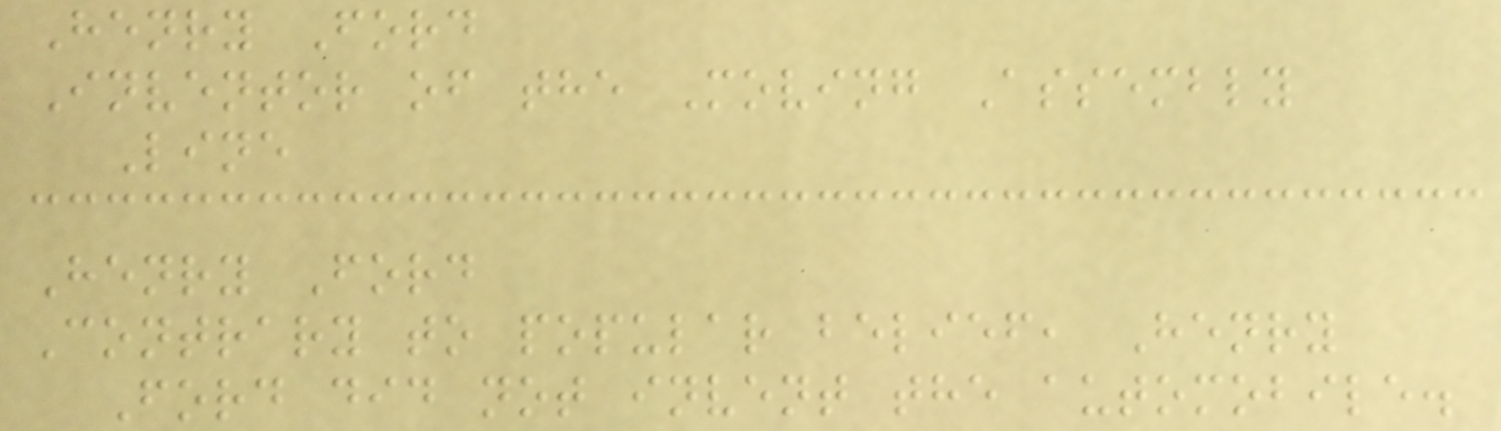Henry Ford
Inventor of the Moving Assembly
Line
Henry Ford
Contrary to popular belief, Henry
Ford did not invent the automobile.
